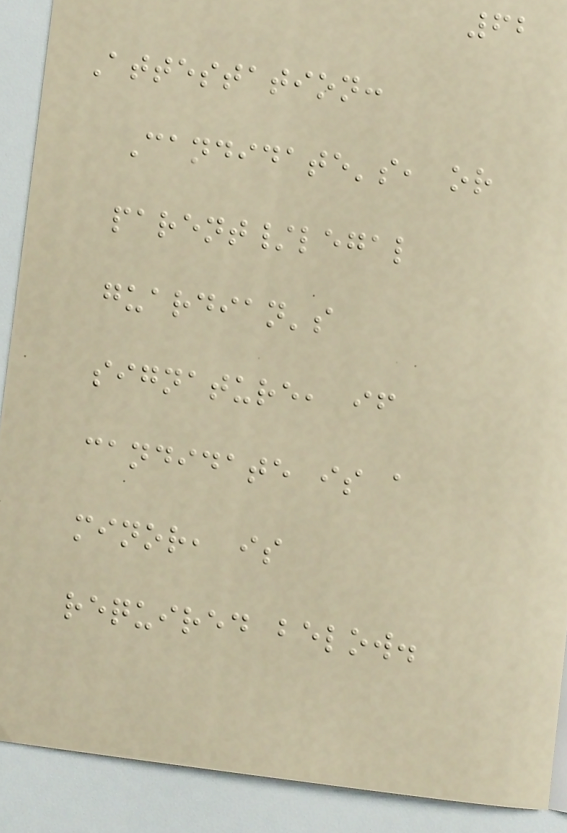62
Attestation:
Candidate's, or
parent/legal
guardian's
signature, if
candidate is a
minor, is
required below.
